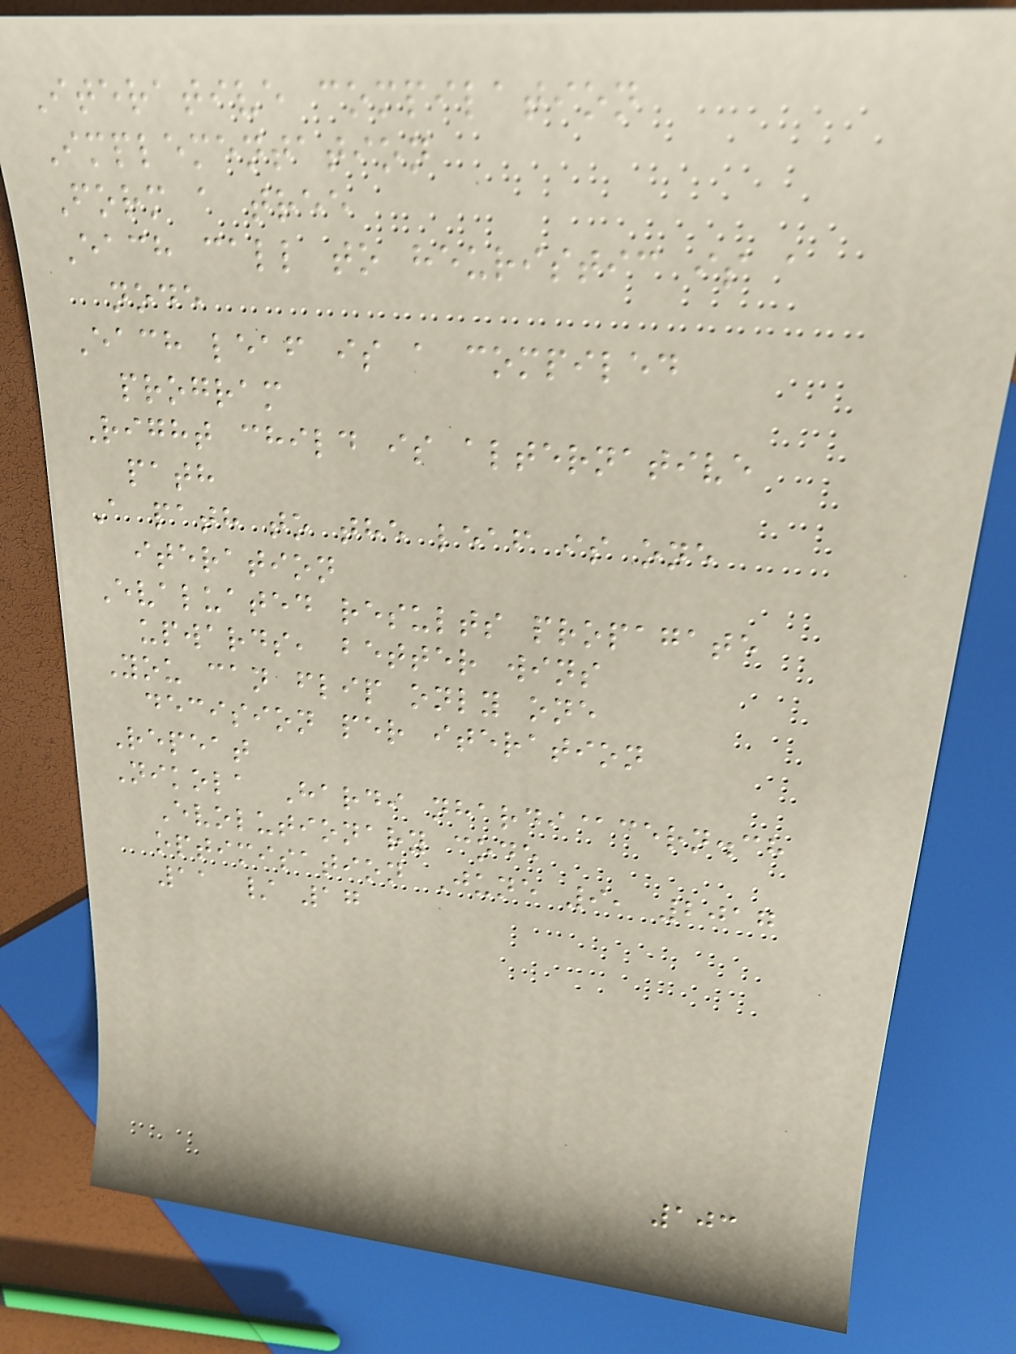Iterative compilation
Implementation
Form a tree
Each call to heuristic is a
node
Each leaf is a compiled
program
Right child is alternative
path
A path to the leaf is one
iteration
Evaluated results propagate
upwards, better wins
You can flip only one
decision per iteration
Repeat
Nikola Hardi nhardi@cern.ch
Evolutionary code
optimisation June 9, 2017
11 / 17
103
